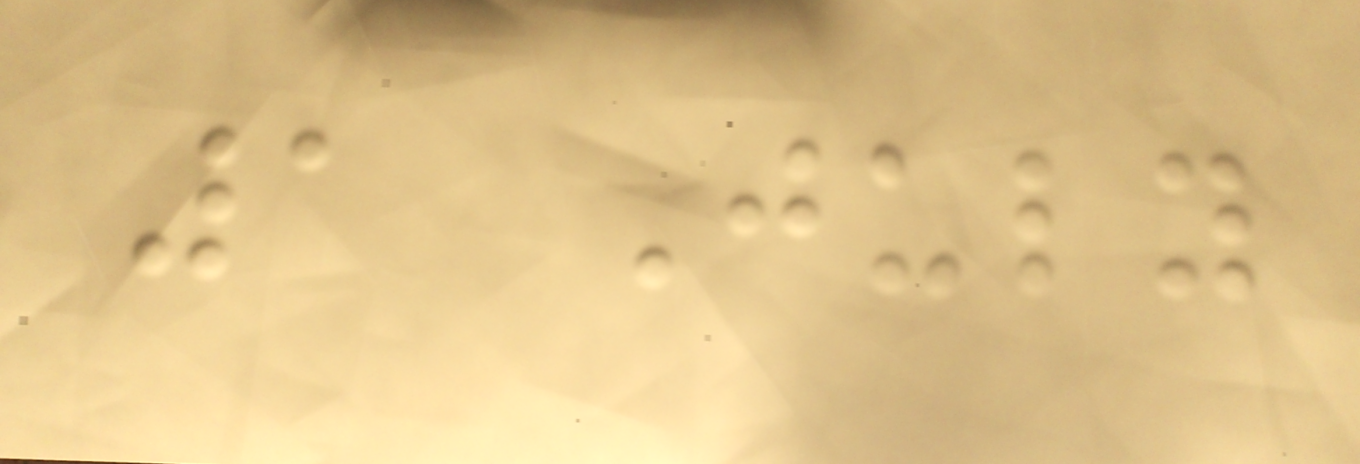1 July
